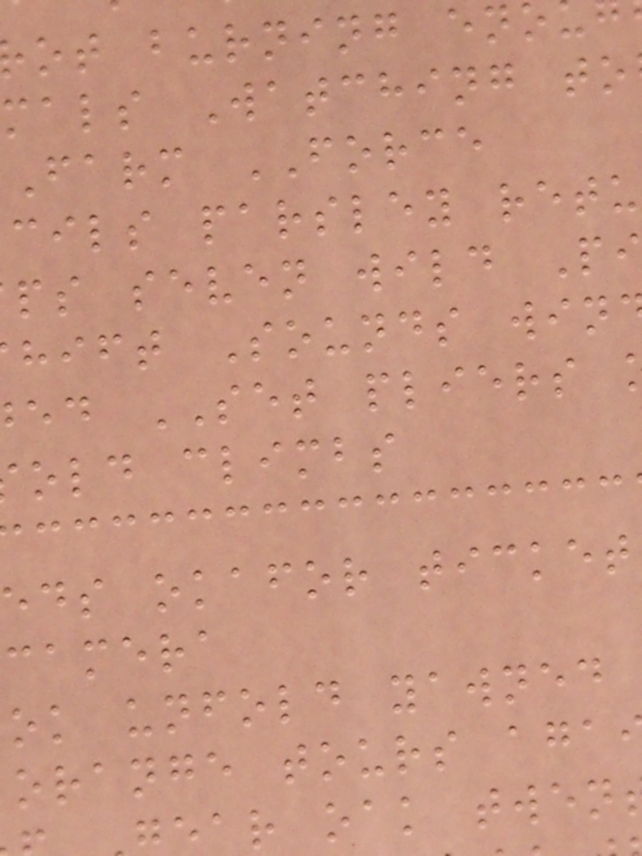ot burning eno
mals Watching to
farm FORCE
cils parsley retu
ps seven wild P
hift Sounds win
ed SET pliers
old climbs
eds okafor ticket
camera
ok unfold yawned
orange tours aga
ar oak twen
